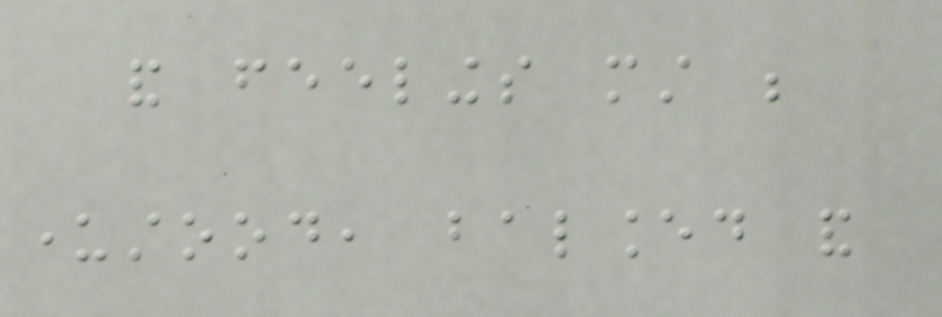and feelings must be
understood, balanced and
